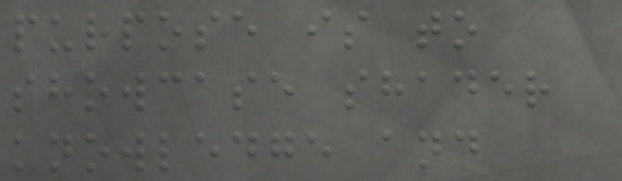purpose is to
showcase shader
knowledge and
